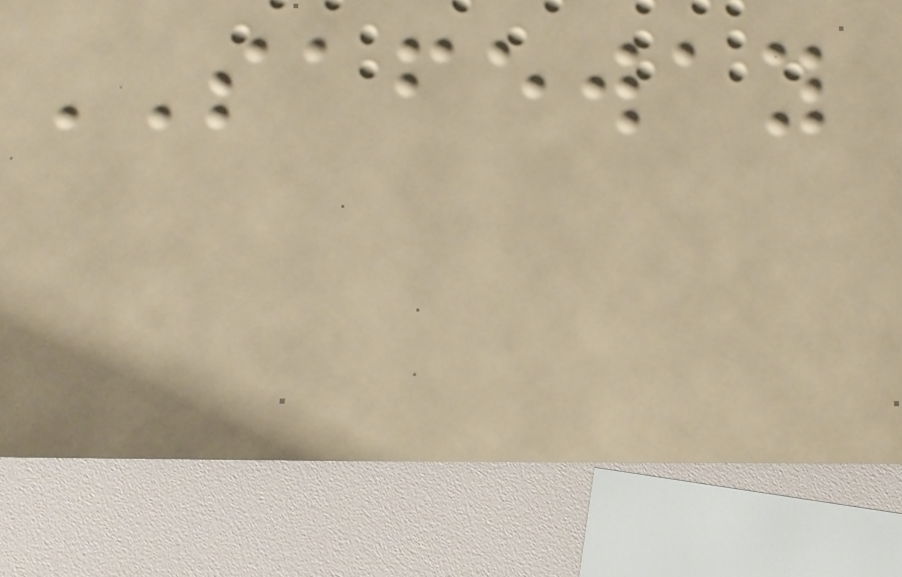SAFEWAY
